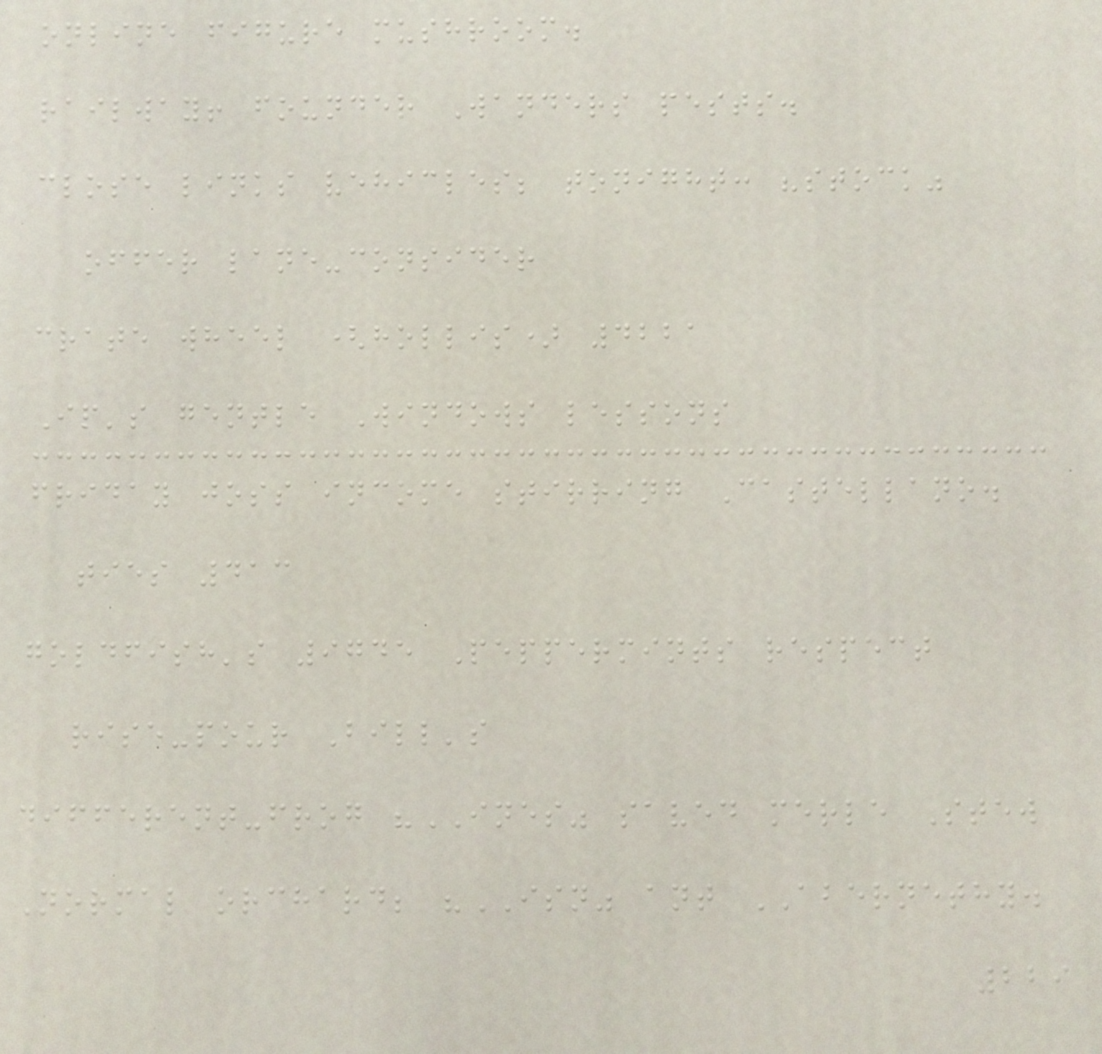online figure mushroom.
railway! founder Wanders pests.
close links vehicles; tonight: "stock"
offer lane-consider
crate wheel (hollis) 4221
Ip's gentle Windows lessons
friday joss income stirring Castellano.
ties 413
goldfish's 9745 Peppermints respect
rise-pour Bill's
different-frog "INES" saved merle Stew
Normal orchard; "ISN" ant ABERNETHY.
229
